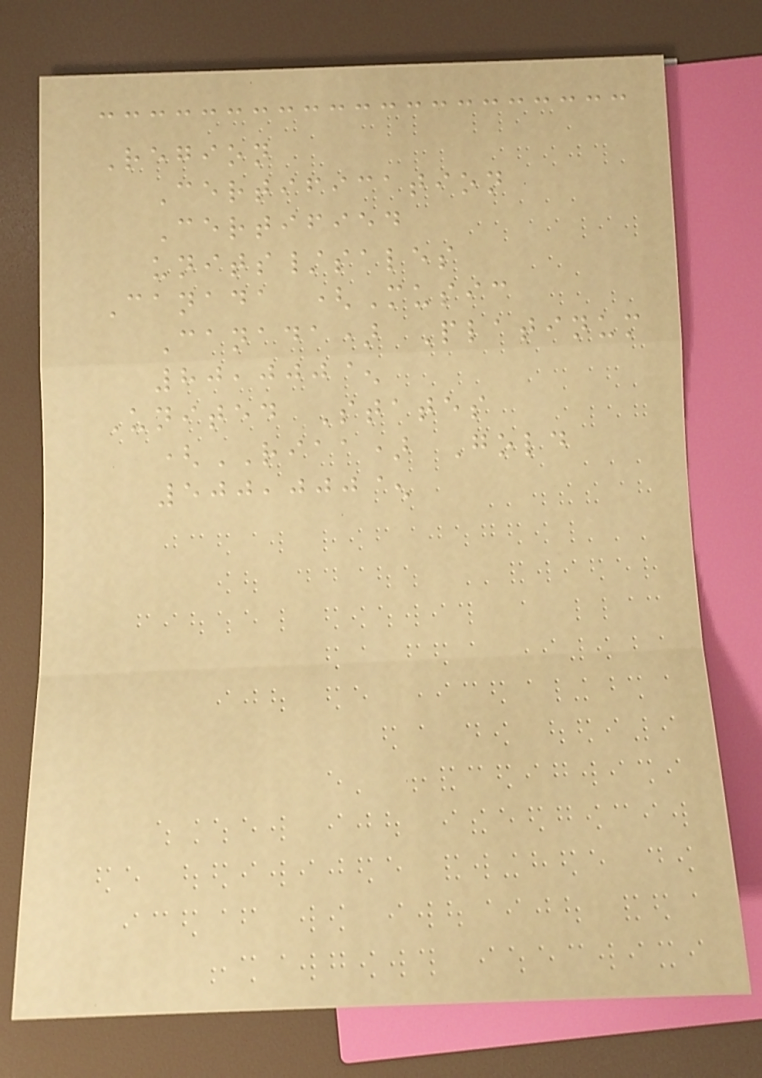Region
Certification
Certified
units/sales
Canada (Music
Canada) Platinum
80,000^
United States
(RIAA) Gold
500,000^
